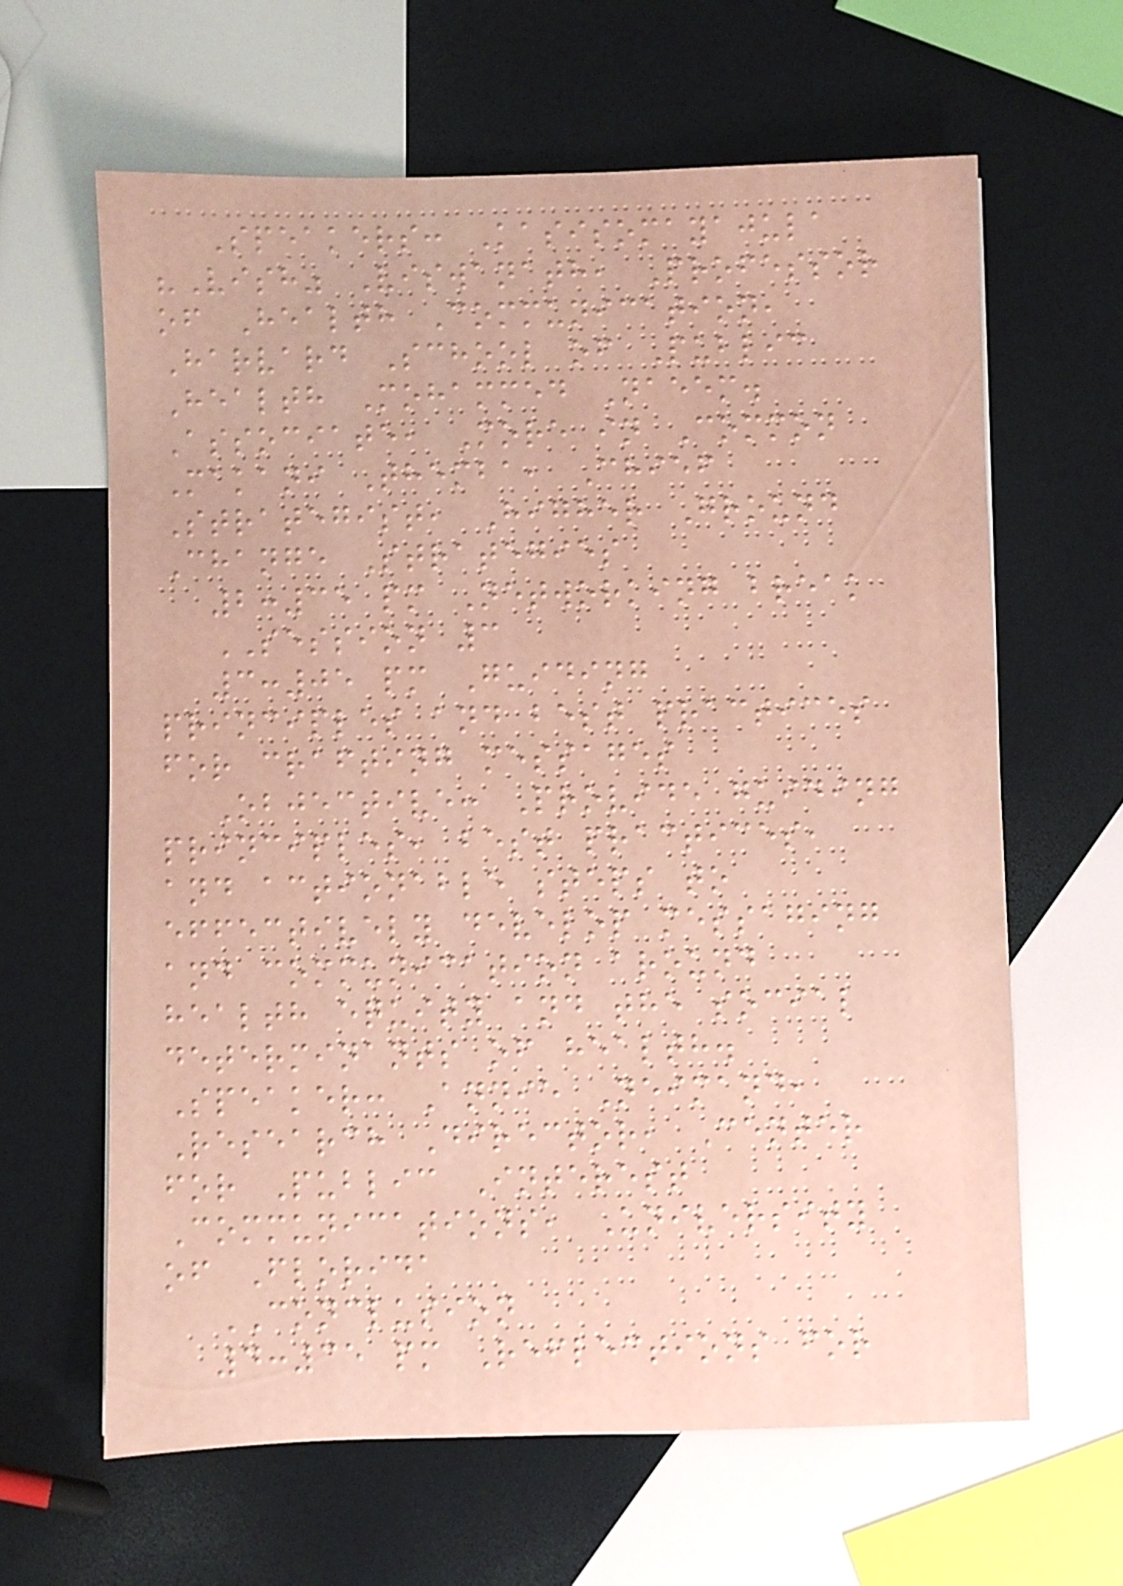Speakers: Kasisomayajula
"Vish" Viswanath, Professor
of Health Communication,
Harvard School of Public
Health Mohammed Naeem.
Associate, More in Common
Makani Themba, Chief
Strategist, Higher Ground
Change Strategies
2:35 pm Networking break
SESSION 3
3:05 pm Guiding
principles and best practices
for crafting messages
Objective: Provide guiding
principles, best practices,
and actionable steps to
effectively develop messaging
and communication around
health equity and the social
determinants of health.
Speaker: Annie Neimand,
Research Director, Center
for Public Interest
Communications, University
of Florida
CONCLUSION
4:35 pm Reflections for
